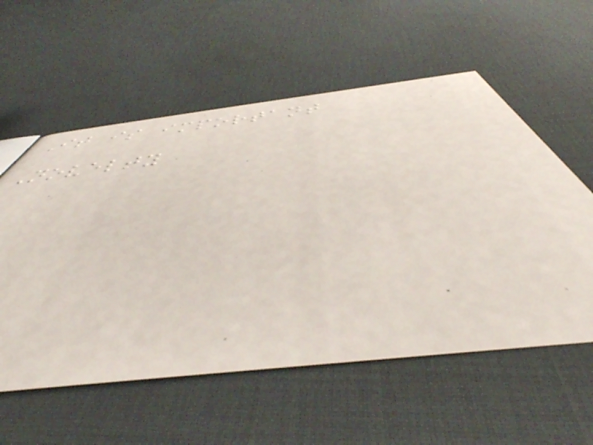It is important
Novelty
